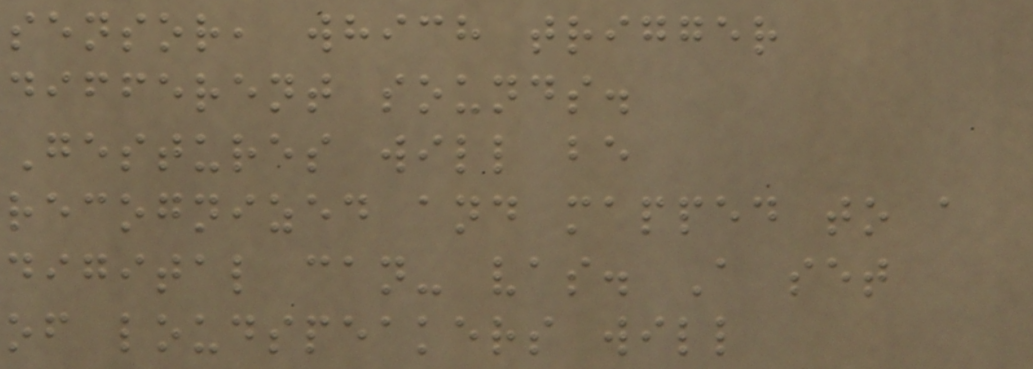sensor, which trigger
different sounds.
Gestures will be
recognized and mapped to a
digital can- vas. A set
of loudspeakers will
